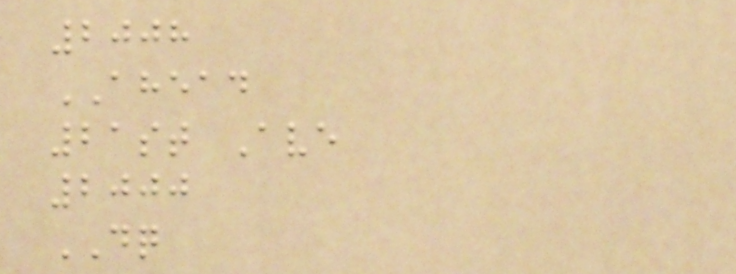2008
AHEAD
21st Ave
2000
DQ
